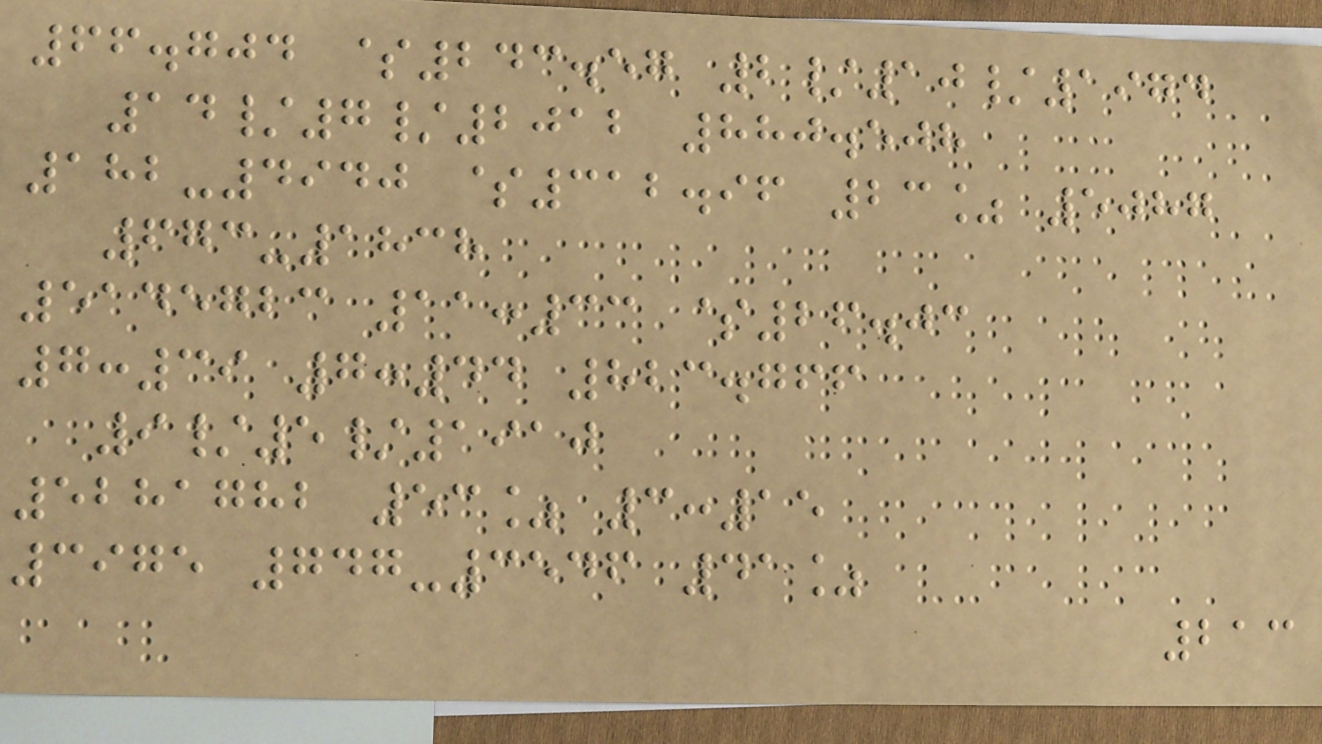66.704 $243.57 2/10/1974
14/7/2012 880.508
182-4940 $312.96 23% 5087
673-1838
5145723 11:33 $26.03
7:39 7:44 823.766
9/5/1910
5281782 53% 3:15
3975 747-3546 41%
213
